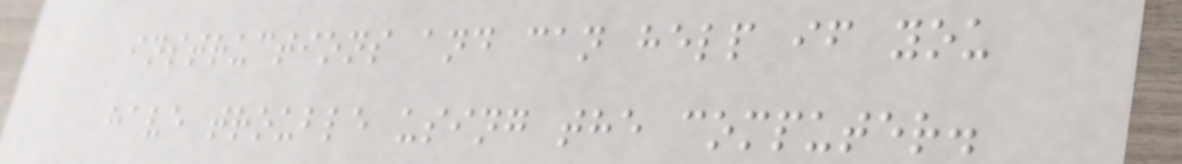instructions and can help if you
have trouble using the computer.
